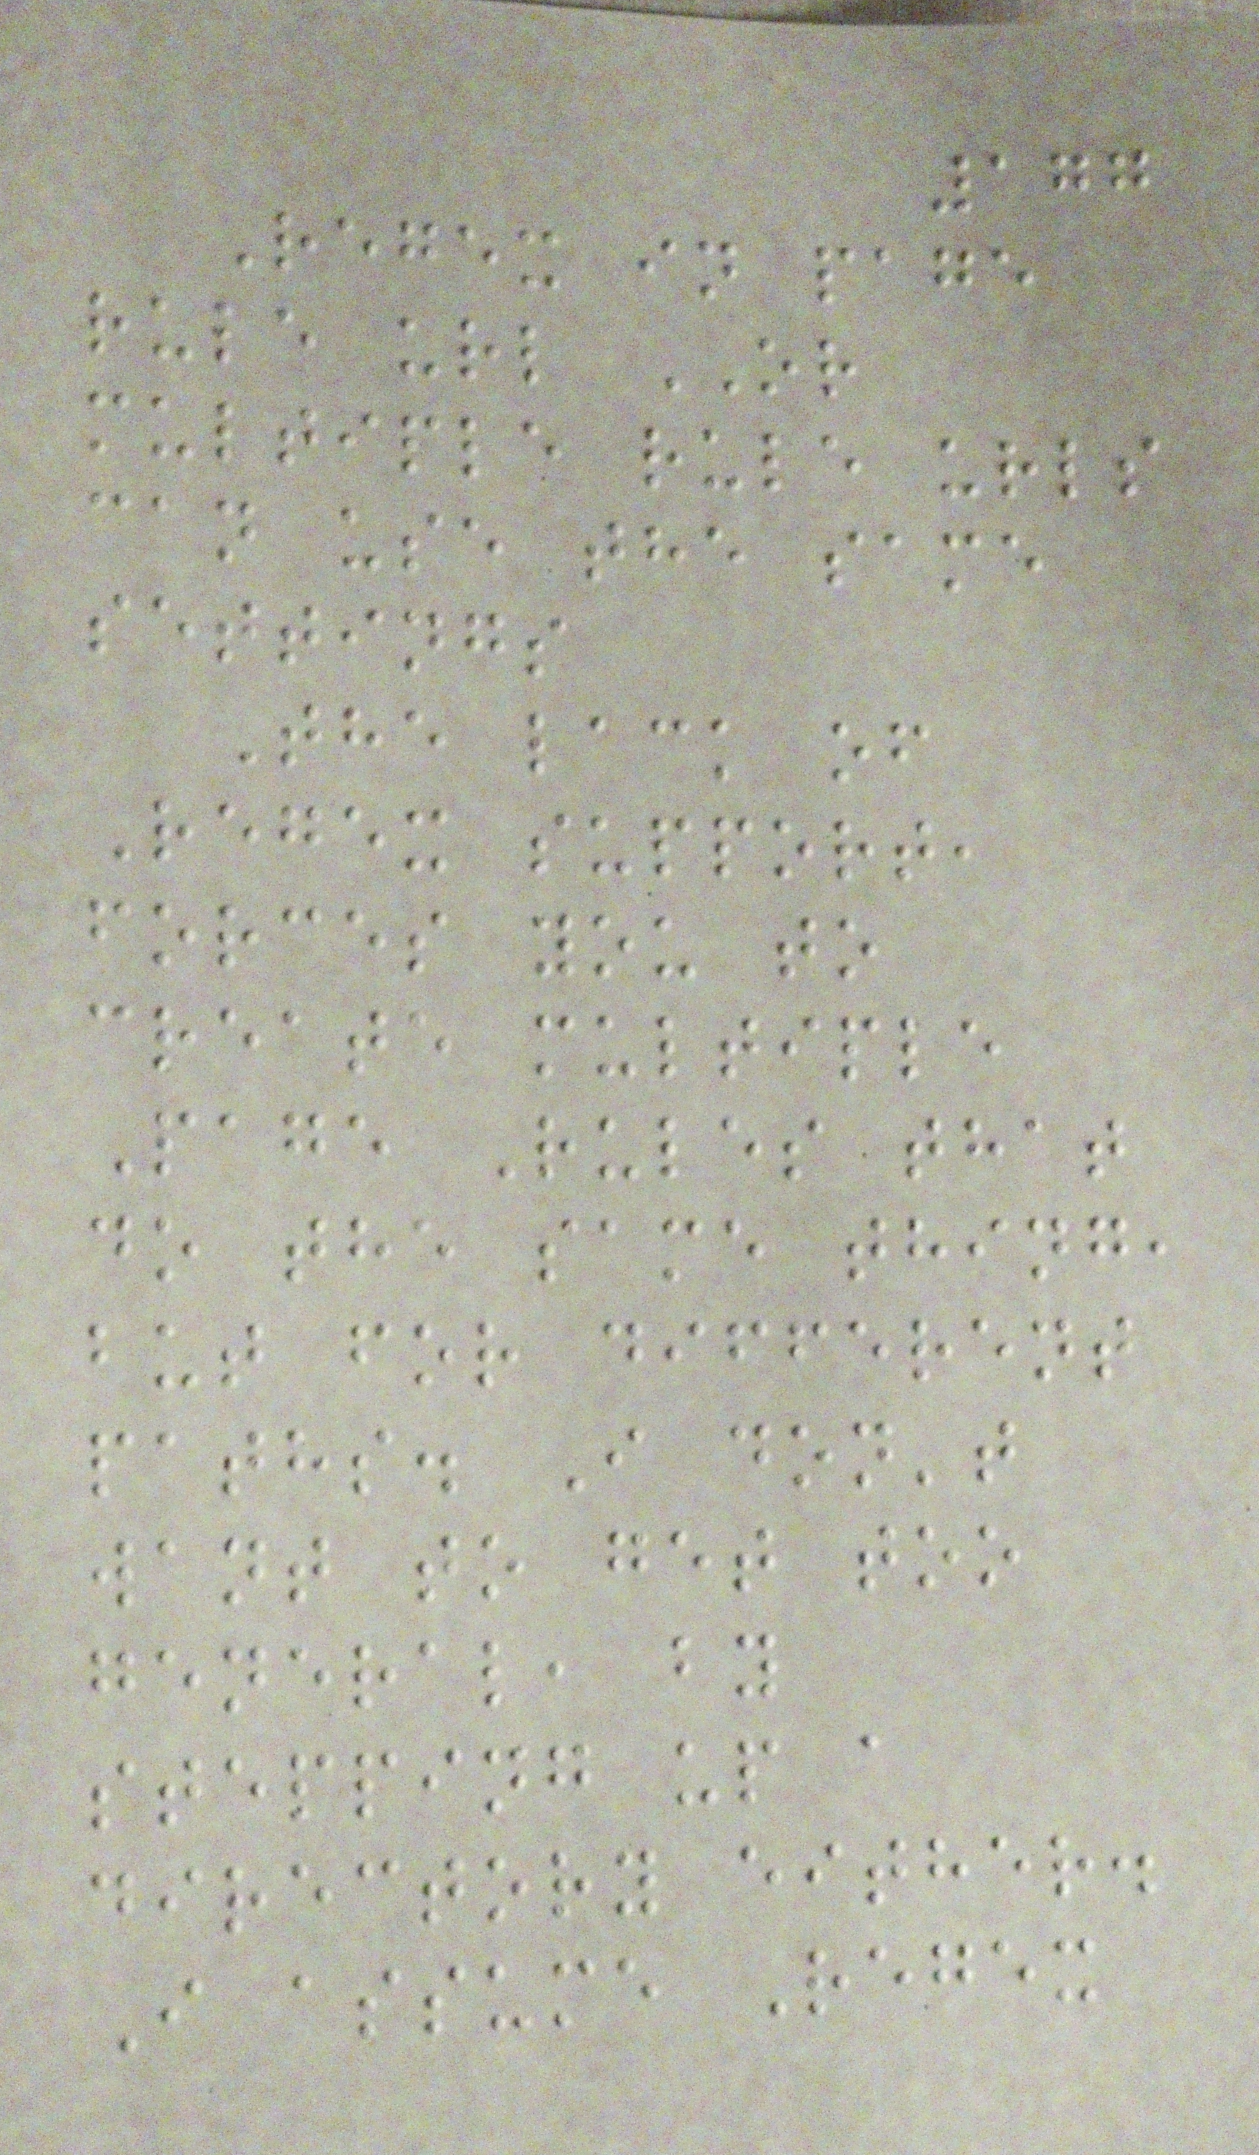177
Regex in page
rule url OR
multiple rule urls
can use the same
settings
The lack of
Regex support,
forces you to
create multiple
Page Rules that
do the same thing,
but for different
paths. I don't
want to get too
general, by
stepping up a
directory either.
I assume Regex
